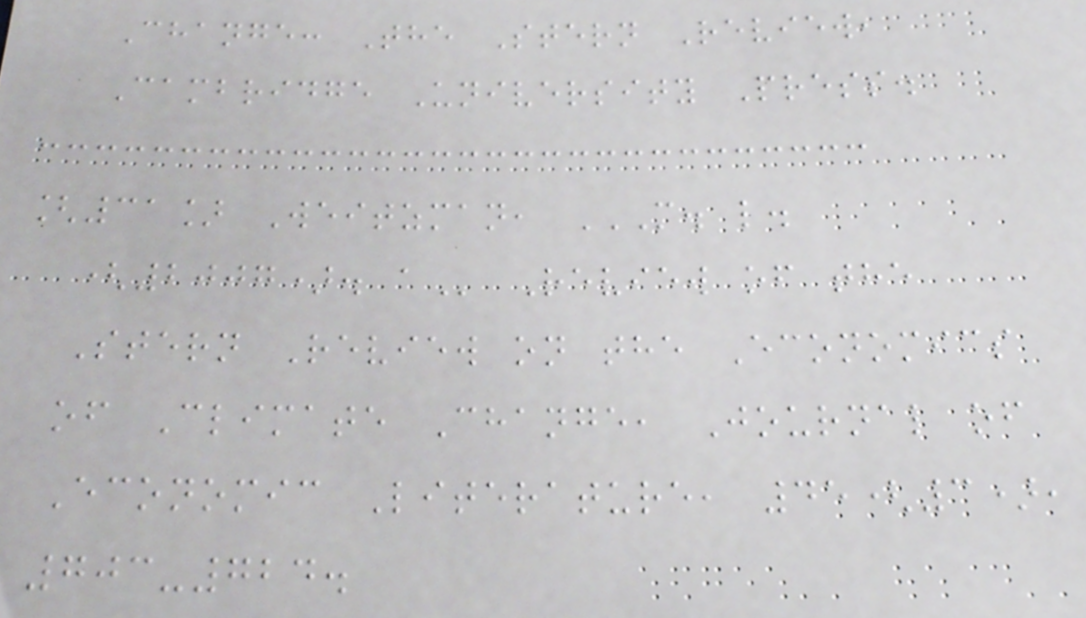Change: The Stern Review,
Cambridge University Press.
[31] Weitzman, M. L.
(2007). A Review of the
Stern Review on the Economics
of Climate Change, Journal of
Economic Literature, 45(3),
703-724.
